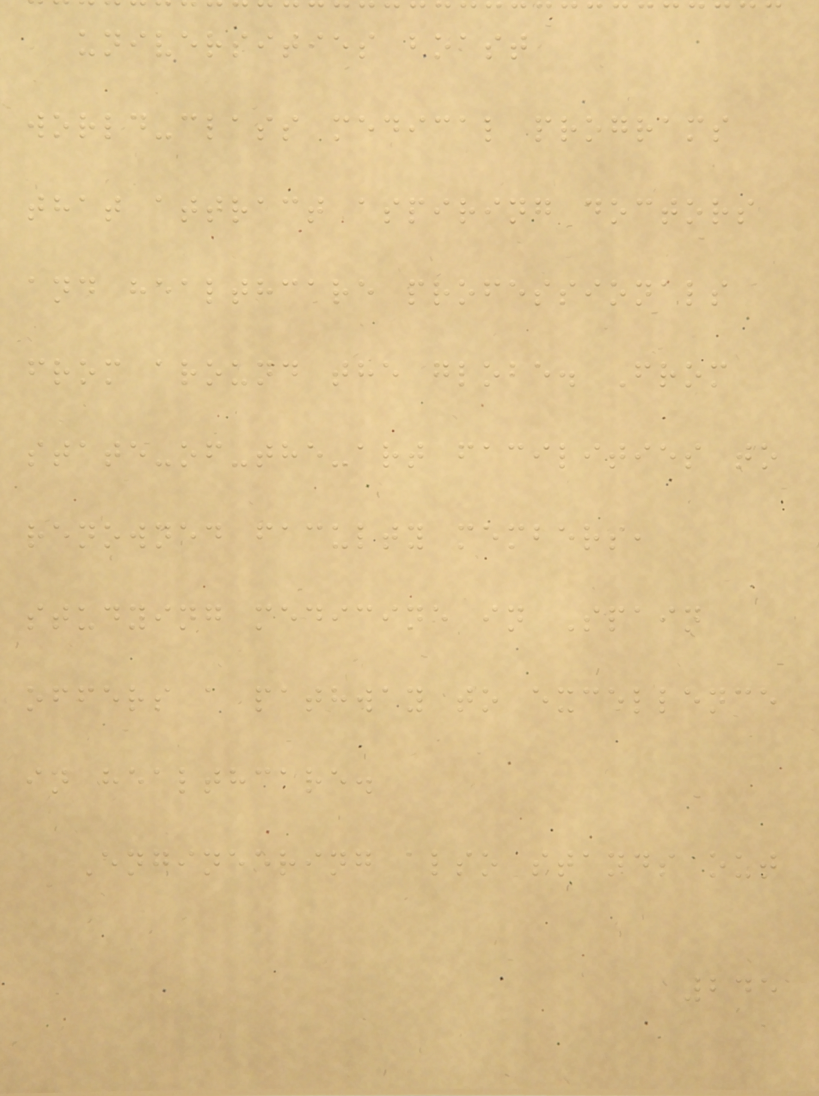universities boast
world-class medical programs
that attract aspiring doctors
and healthcare professionals
from around the globe. From
state-of-the-art facilities to
renowned faculty members,
studying medicine in Spain
offers a pathway to excellence
in healthcare.
Engineering also stands out
245
